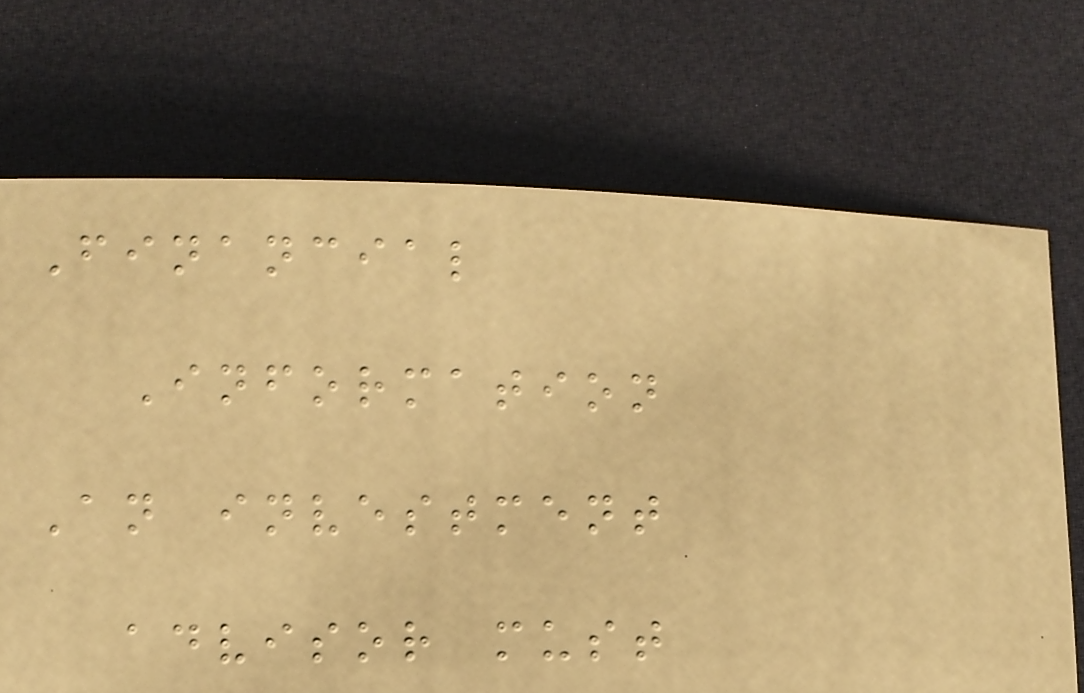Financial
Information
An investment
advisor must
